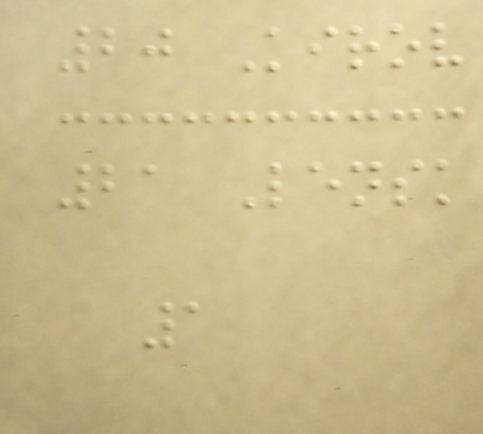20 Kirov
21 Lensk
1
